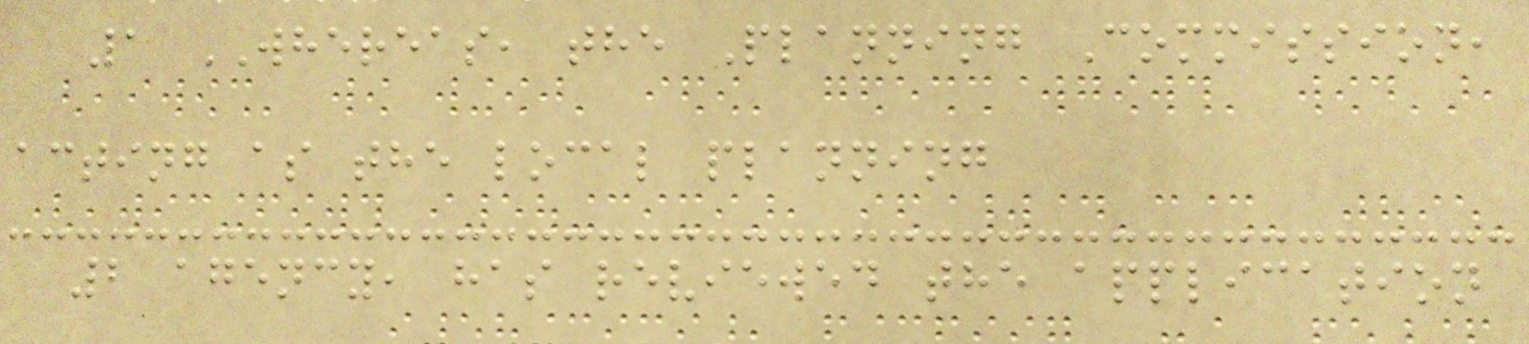1 WHEREAS, the Planning Commission,
acting as the local planning
2 agency, has reviewed the application
